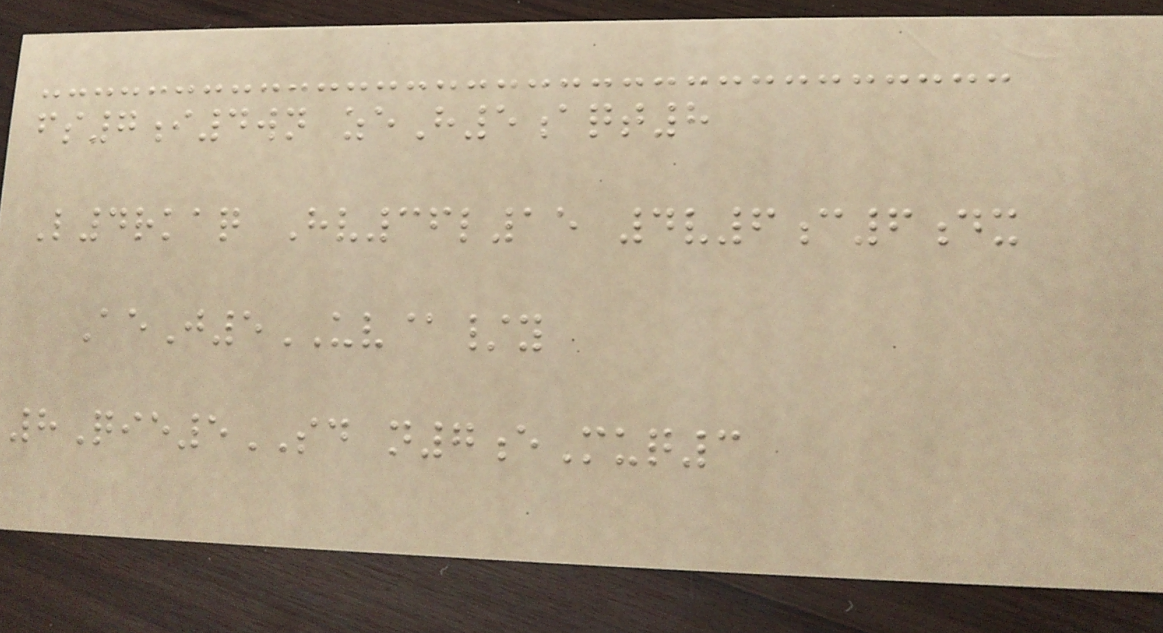fs7i4wn zeH5aqt8
L4rkaq Hv36l15 4v6c6dx
AeJ5UV@/y
8Qie5SD n7eMuq3
